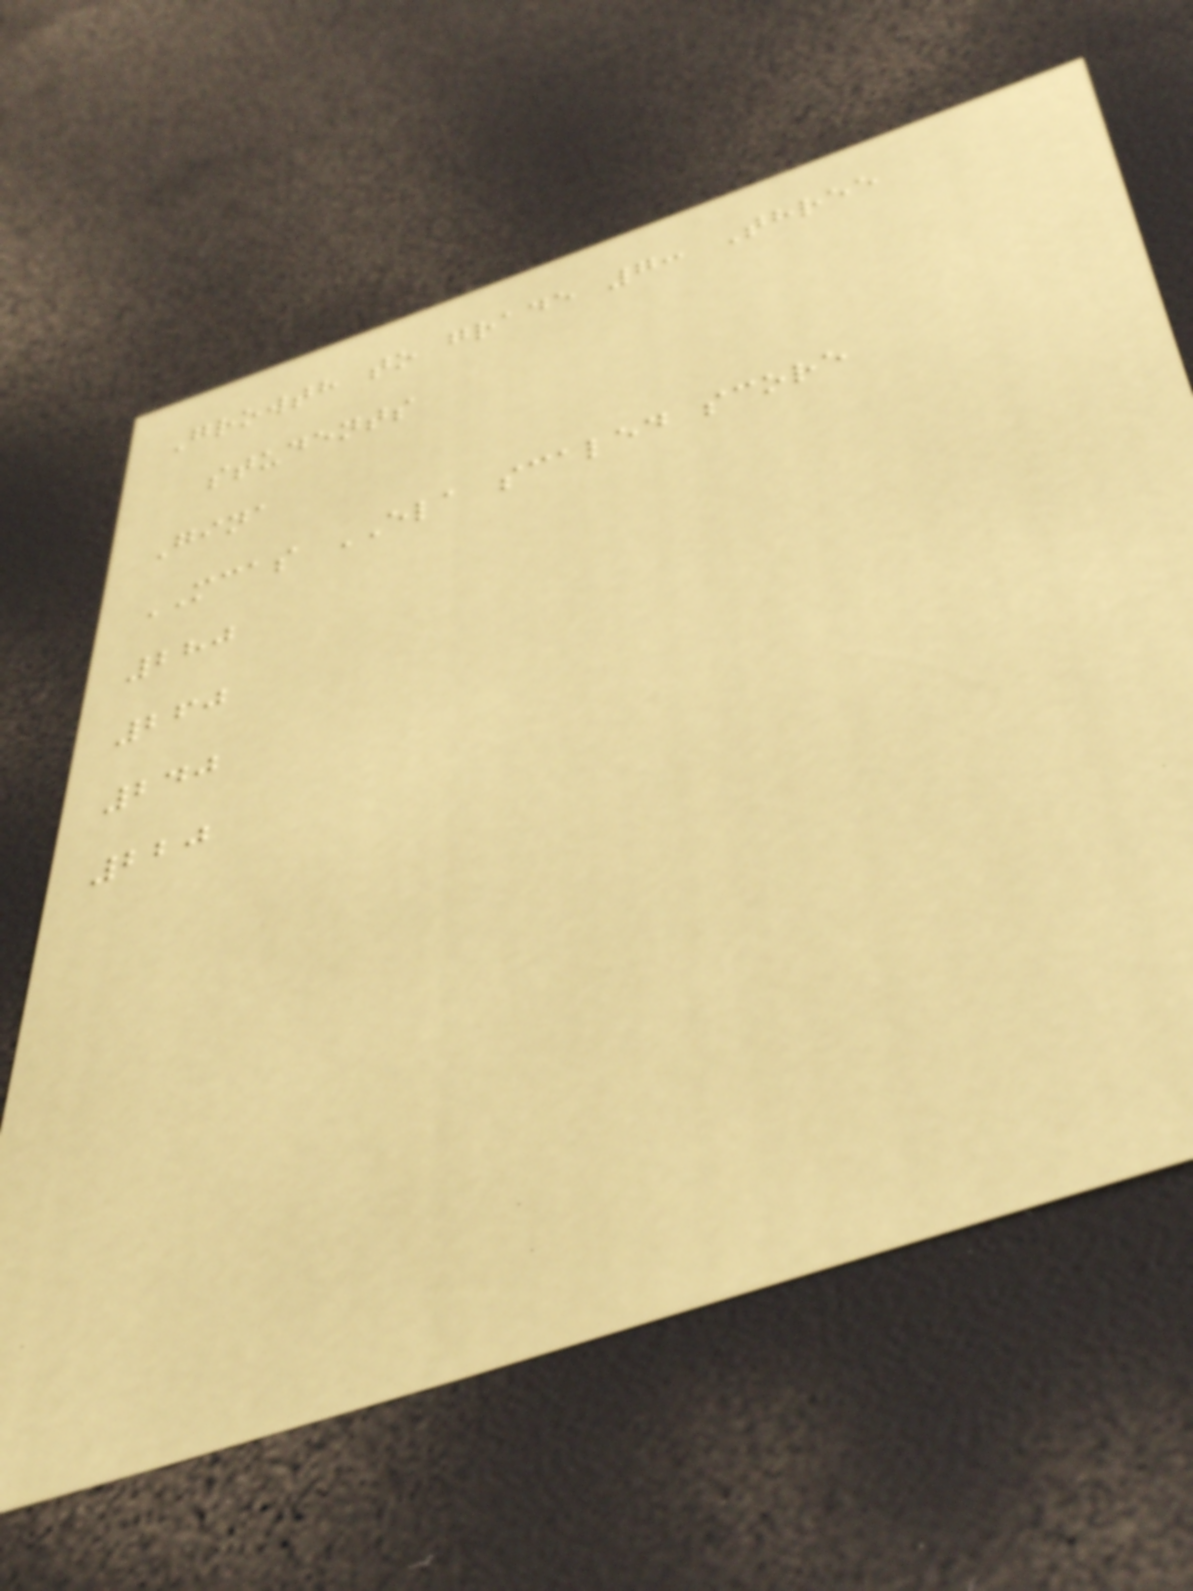Growth to grade 7: Three
students
Gina
MCAS ELA scaled score
280
260
240
220
